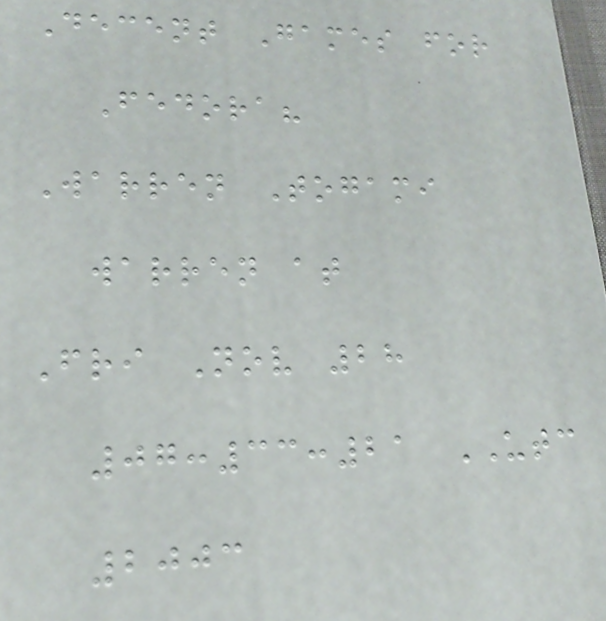Decent Games for
Fedora?
Warren Togami
warren at
Fri Nov 28
07:33:21 UTC
2003
